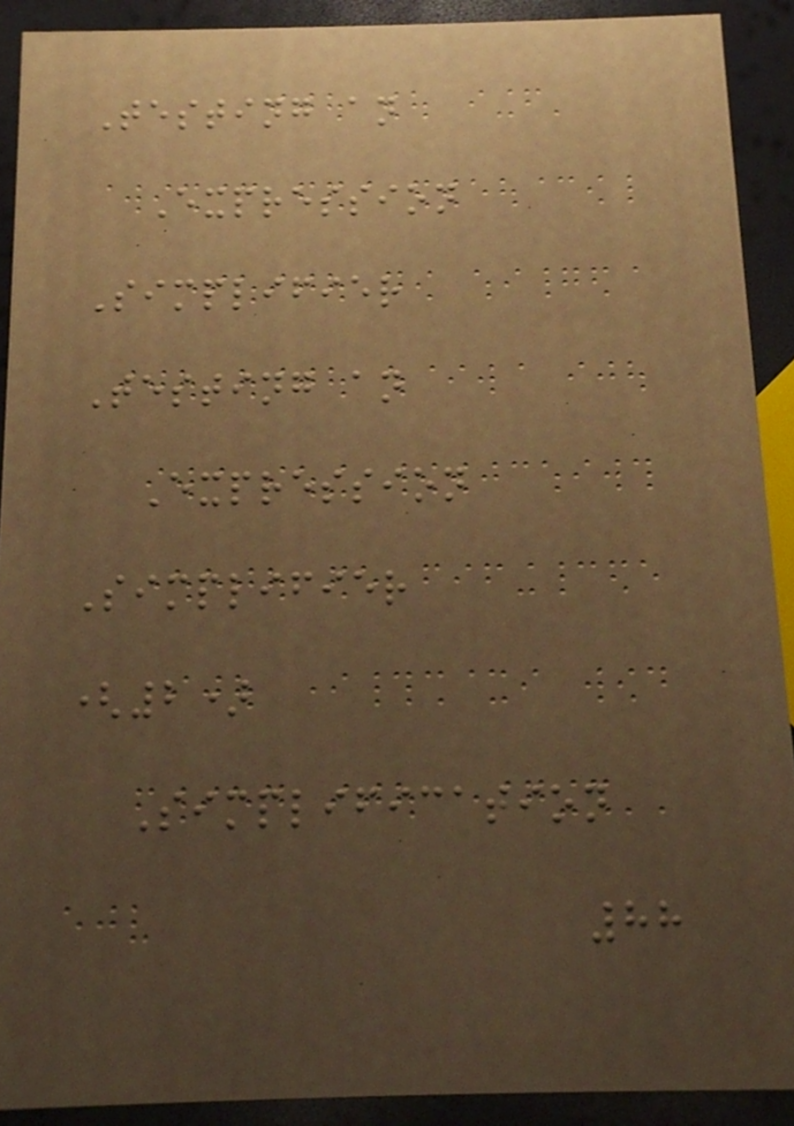Testing an
Expression
Simplifier
Testing an
Expression
Simplifier
(2)
Simplification
88
